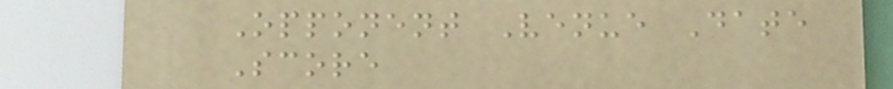Opponent Venue Date
Score
